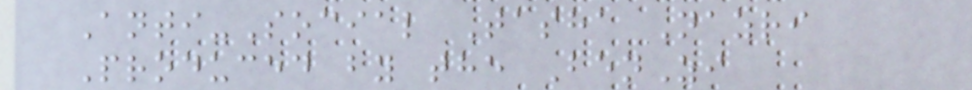Anti-Social Tasha Nazri
Produced by the BenZi
